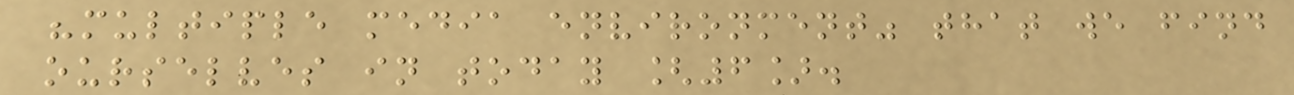"multiple media environment" that we find
ourselves in today [6].
